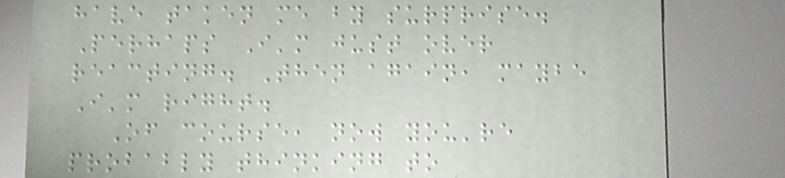have taken me by surprise.
Perhaps I'm just over
reacting. Then again, maybe
I'm right.
Of course, now you're
probably thinking to
